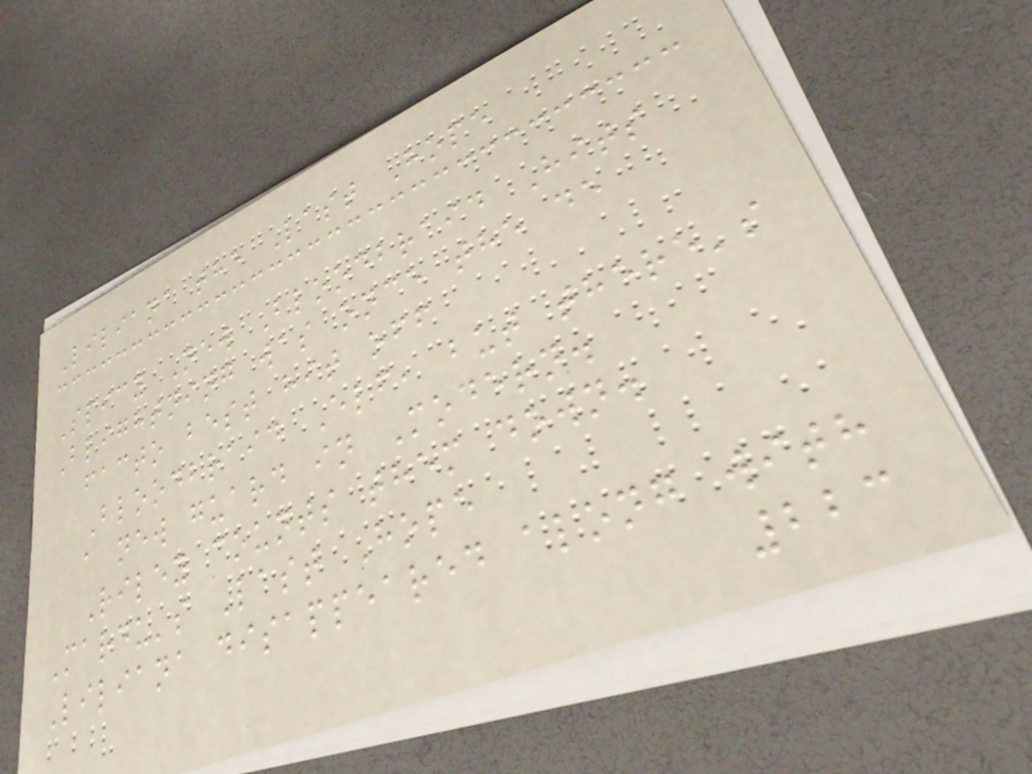Liliana the Last Hope
Spicy New Bloodbraid Hits
Blightning was once the de
facto best hit off
Bloodbraid Elf, but there's
a new guard in Modern.
Riley counts them down.
Mardu's Last Hope
Liliana disappeared along with
223
